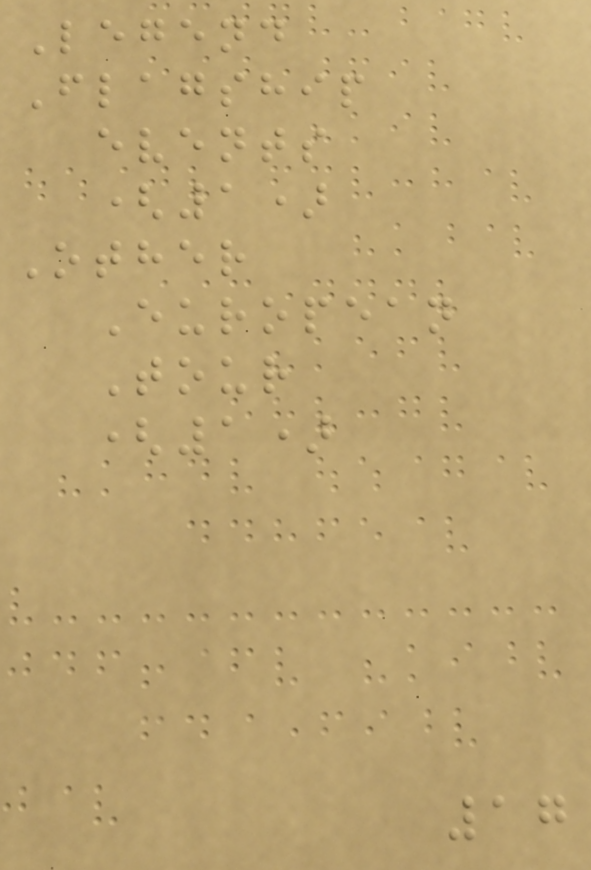Legend
Flagship
events
(1)
Other
European
Tour
(1)
17
